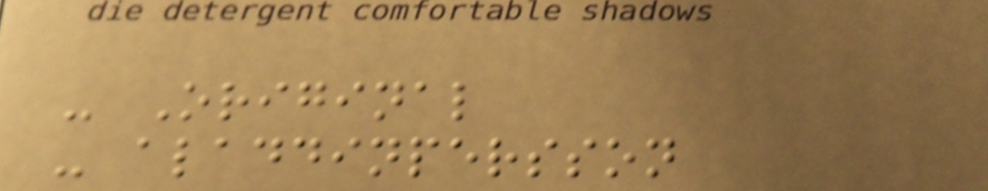- Original
- aladdinpersson
